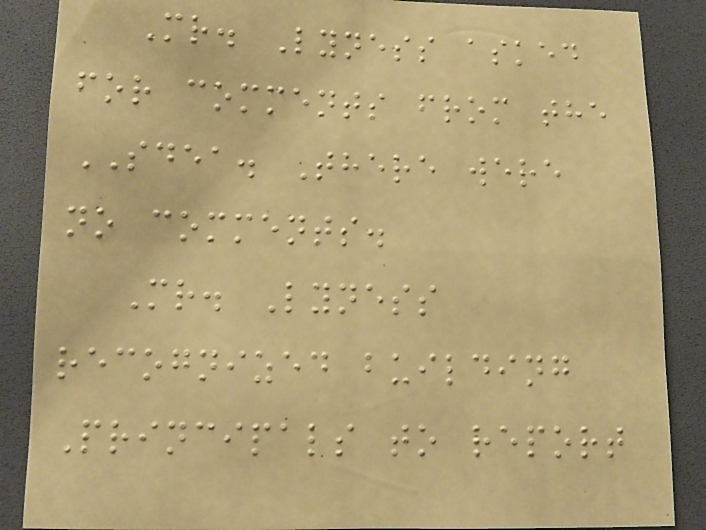Mr. Lyness asked
for comments from the
SDEA. There were
no comments.
Mr. Lyness
recognized building
Principals to report
